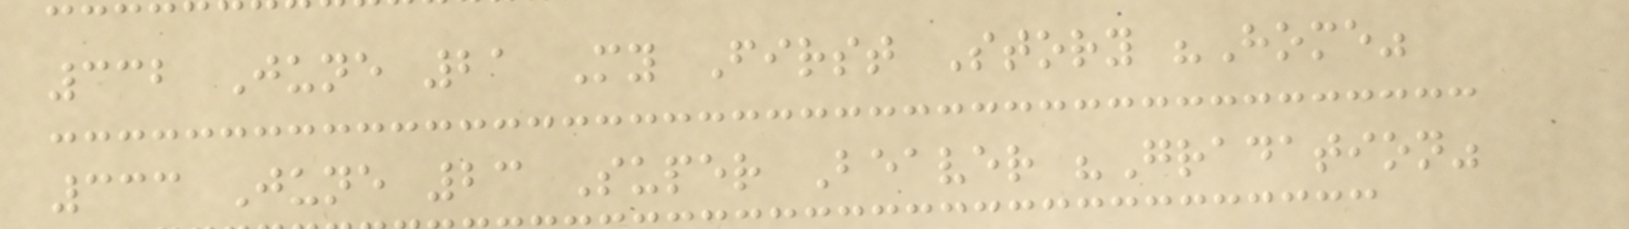332 June 21 My First Story "Home"
333 June 23 Super Beaver "Gradation"
